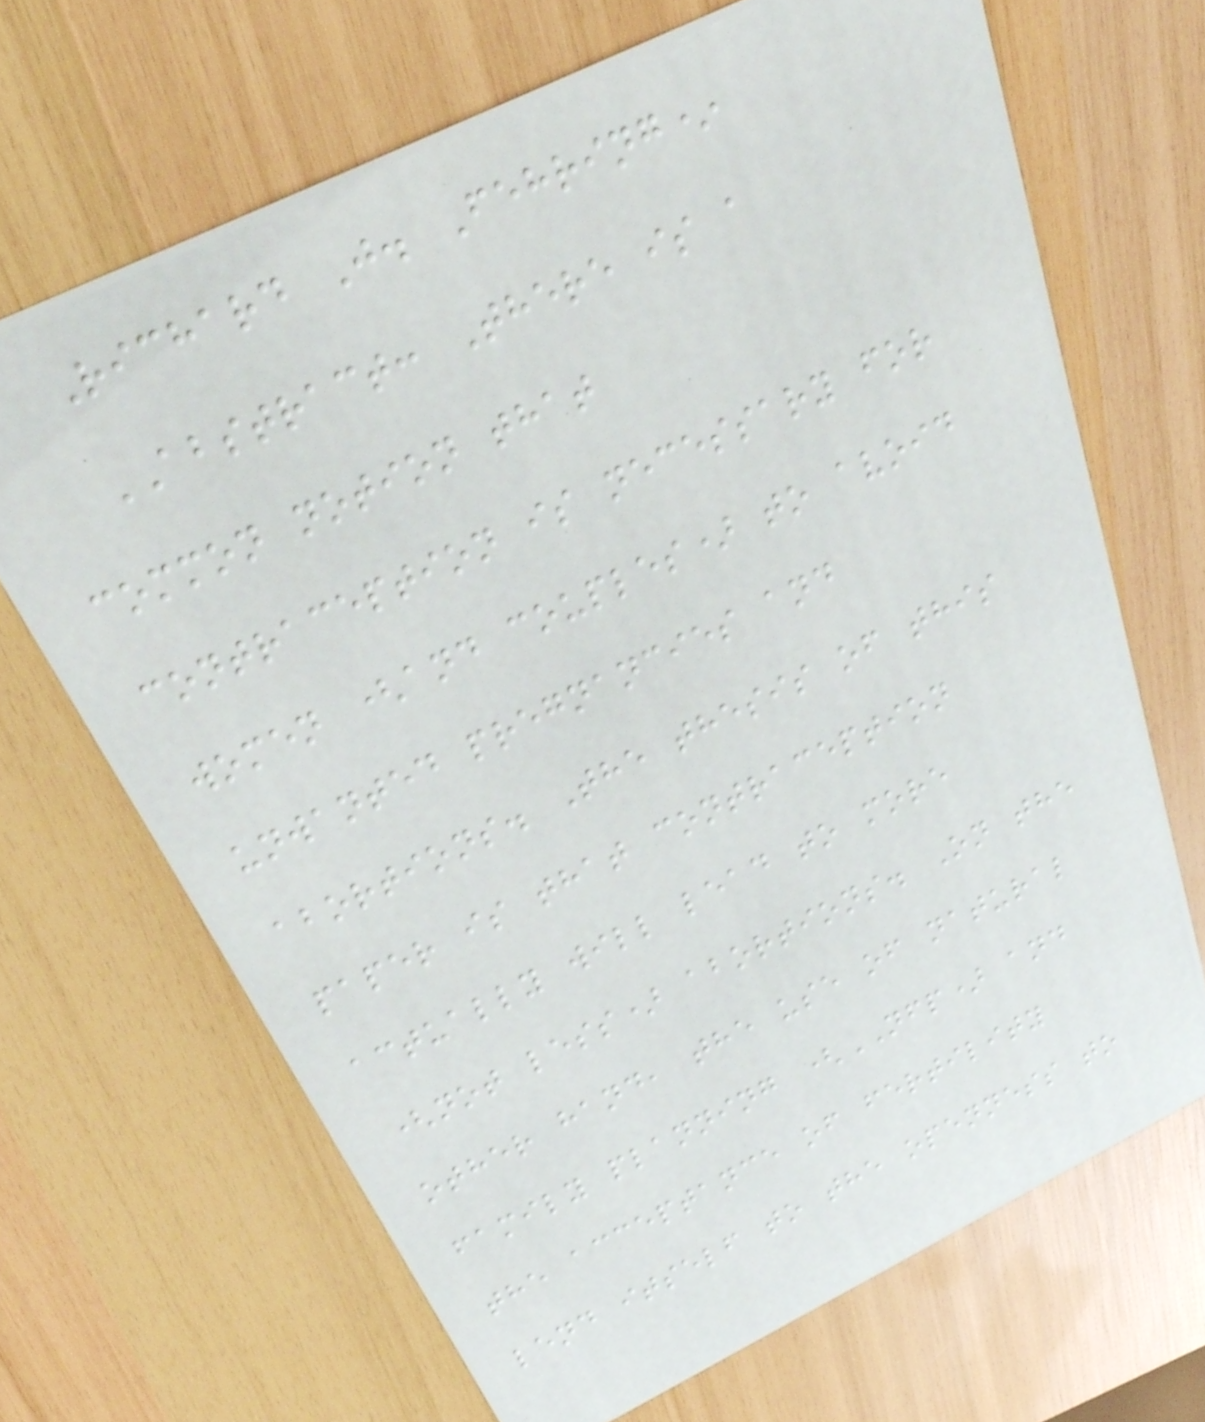Richard J. Fehring*
ABSTRACT: There is a
common notion that
contraception is necessary for
women (and couples) to avoid
unwanted pregnancies and
abortions. The thesis of this
paper is that contraception
actually will lead to more
(not less) abortions. On the
other hand, the use of natural
family planning (NFP) and
the acceptance of fertility
lend itself to the openness to
